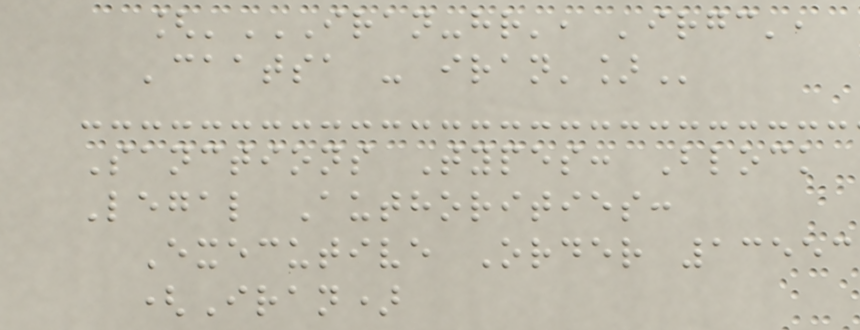['IRAN-HR', 'IRGC',
'CAATSA - IRAN']
Sanctions Types: Block
Legal Authorities:
Executive Order 13553
(Iran)
